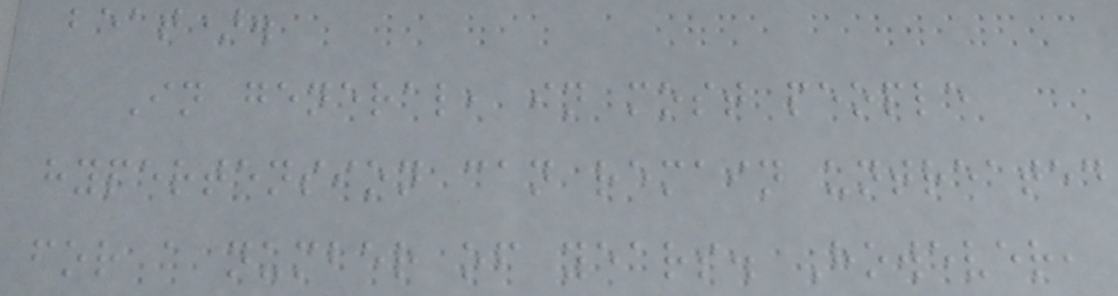beat).
In general, in most people
hypertension can remain untreated
for a number of years. However,
